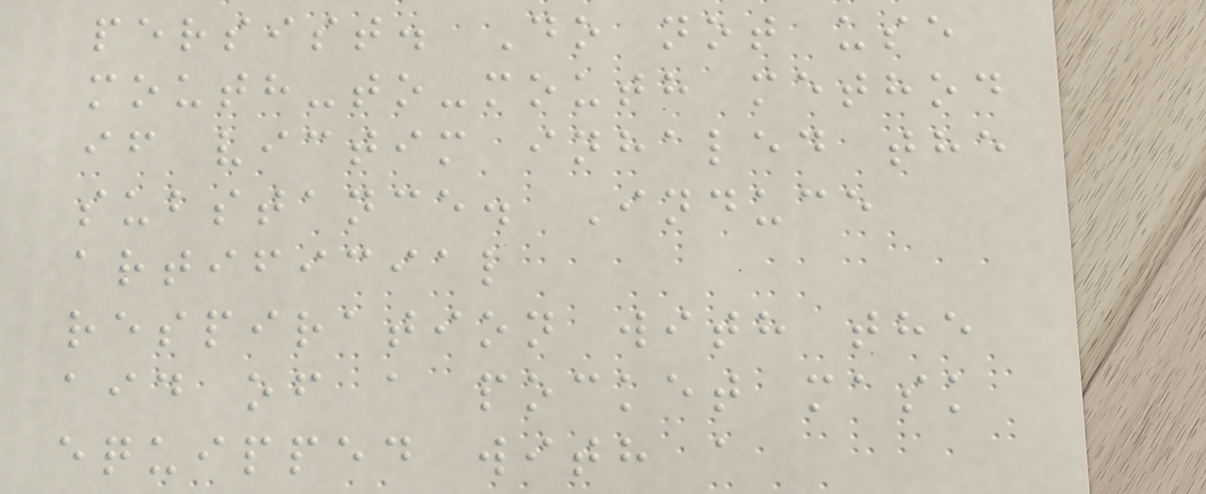persist. Do not use
mouth-to-mouth method
if victim inhaled the
substance. Induce
artificial
respiration with the
aid of a pocket mask
equipped with a
